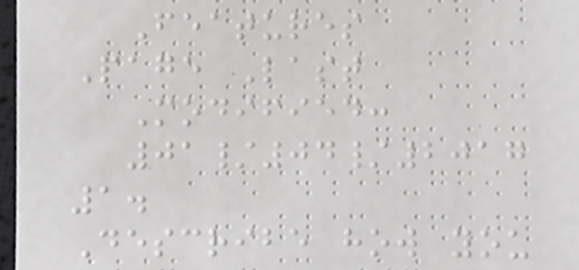Features
Page Last
Modified:
01/04/2017
1.
Describe how you
